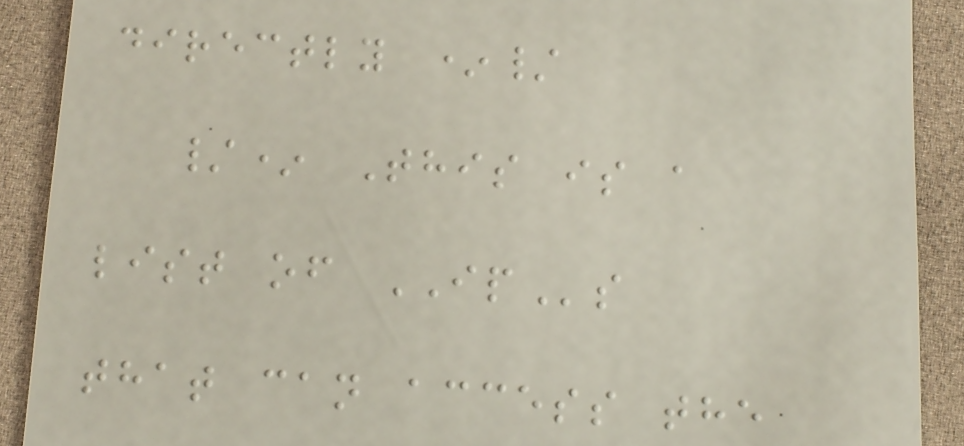directly */
/* This is a
list of IPs
that can access the
